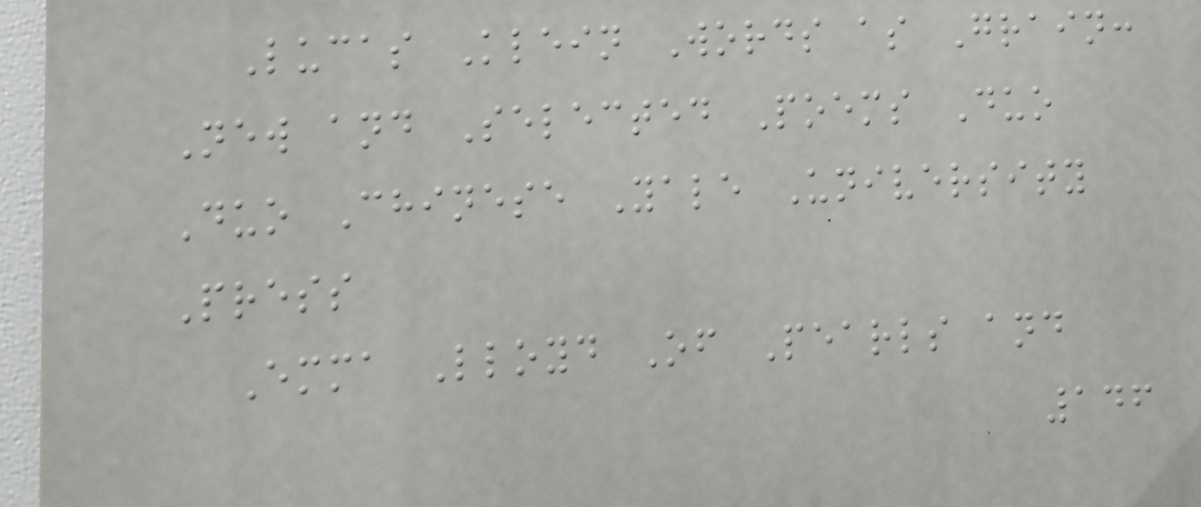Lucas Klein Words as Grain:
New and Selected Poems Duo
Duo Chinese Yale University
Press
Emma Lloyd Of Pearls and
146
